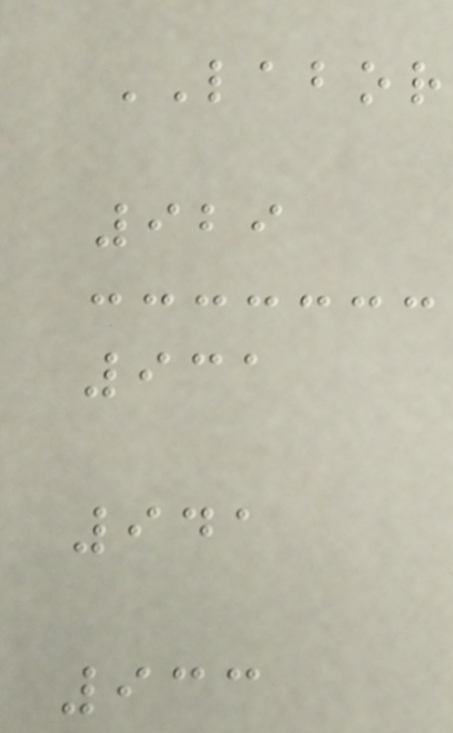LABOR
929
931
941
933
